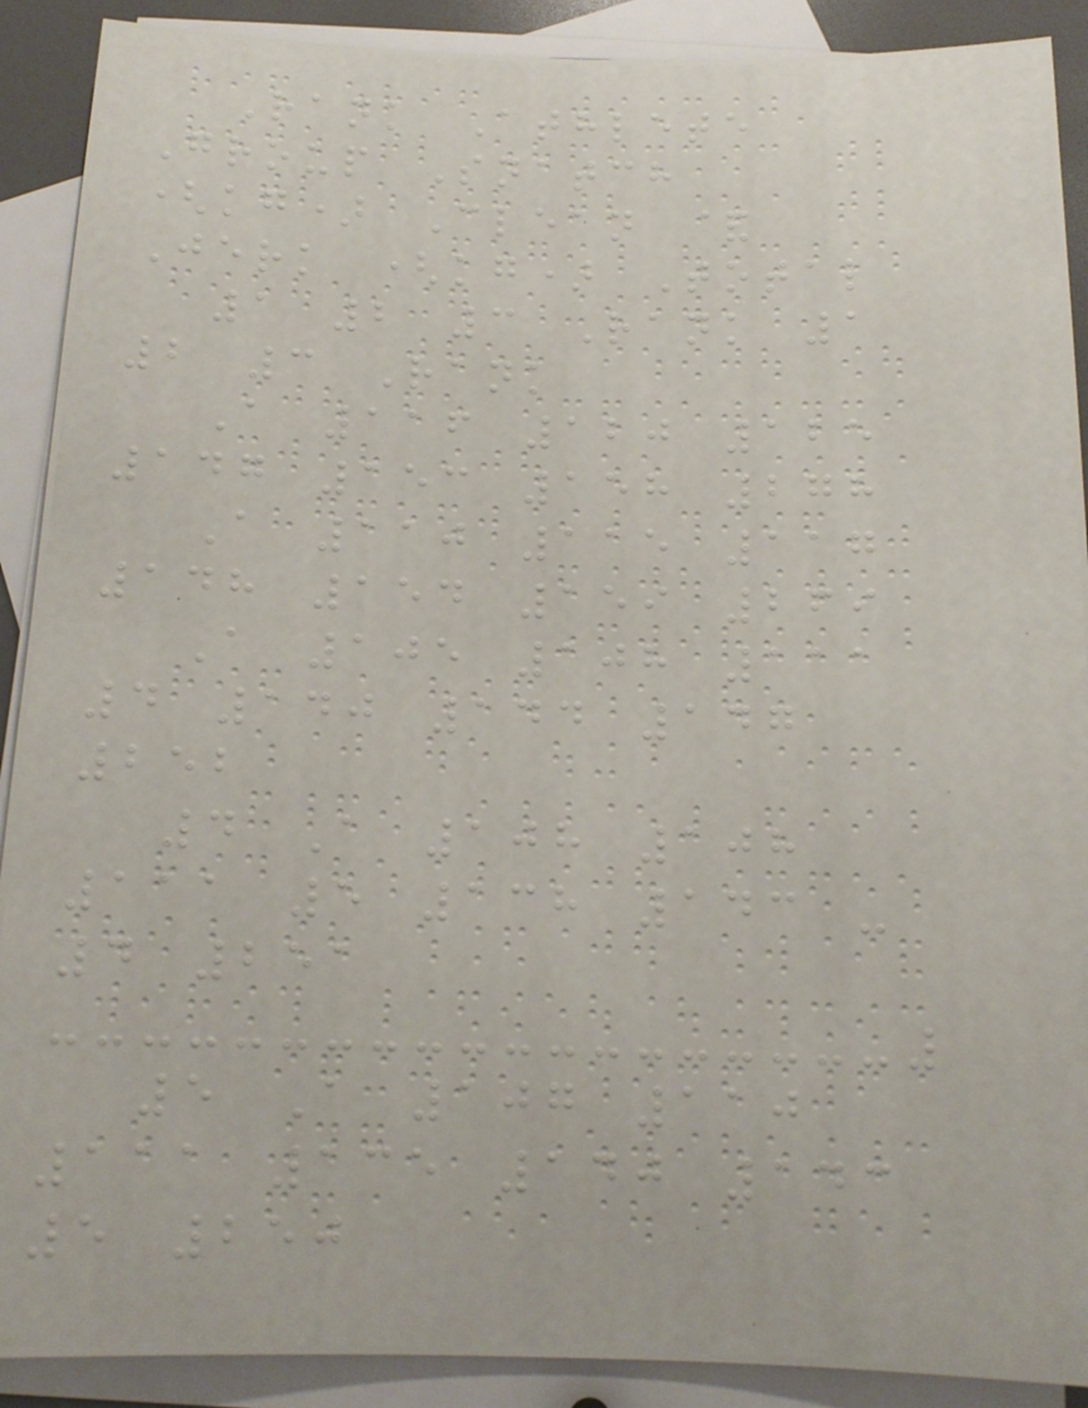Rank Athlete
Group Snatch
(kg) Clean &
Jerk (kg) Total
1 2 3 Rank 1
2 3 Rank
A 116 120 125
147 153 158 278
A 110 115 117
148 154 159 269
A 105 108 111
4 140 144 147
252
4 A 108 108
111 5 138 143 -
4 251
5 A 107 110
111 135 140 143
5 250
